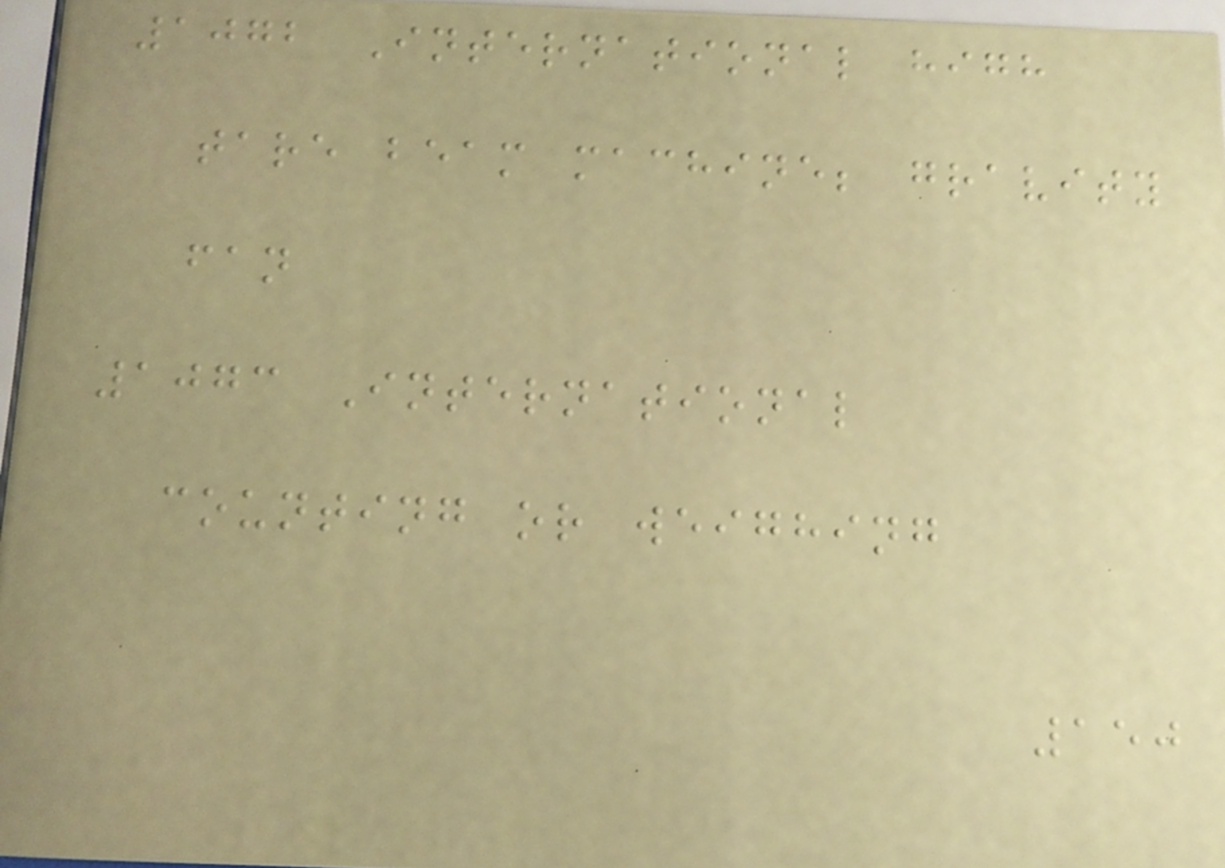1072 International high
tare beam machine; gravity
fan
1073 International
counting or weighing
150
